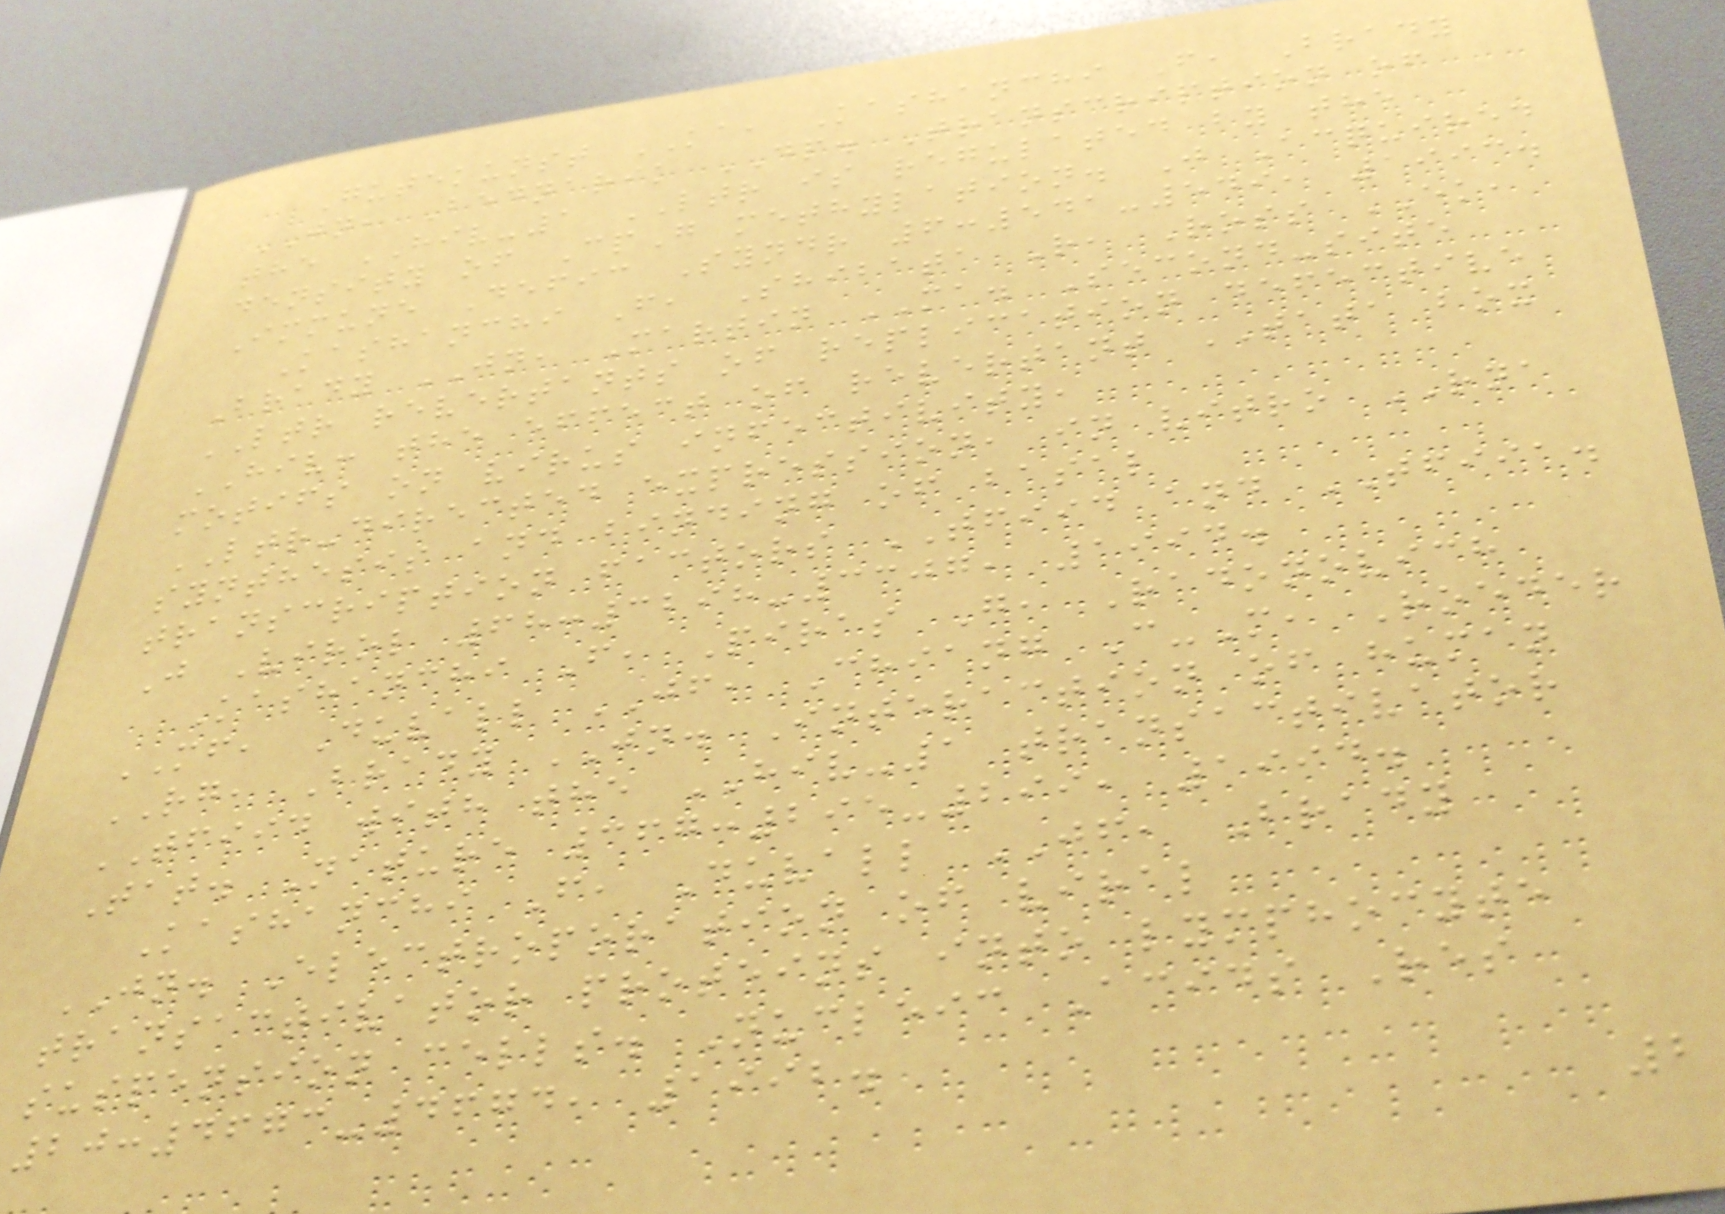Gutekunst KA, Kashanchi F, Brady
JN, Bednarik DP. Transcription of
the HIV-1 LTR is regulated by the
density of CpG methylation. J Acquired
Immune Defic Syndr 6:541-549, 1993.
Kashanchi F, Shibata R, Ross EK,
Brady JN, Martin MA. Second-site
LTR revertants of replication defective
HIV: the effect of revertant TATA box
motifs on virus infectivity,
LTR-directed expression, in vitro RNA
synthesis and binding of basal
transcription factors TFIID and TFIIA.
J Virol 68:3298-3307, 1994.
Kashanchi F, Piras G, Radonovich
MF, Duvall JF, Chiang C-M, Roeder
RG, Brady JN. Interaction of human
TFIID with the HIV-1 transactivator
Tat. Nature 367:295-299, 1994.
Kashanchi F, Duvall JF, Brady
JN. Electroporation of viral
transactivator proteins into lymphocyte
suspension cells. Nucleic Acids Res
20:4673-4674, 1992.
2
